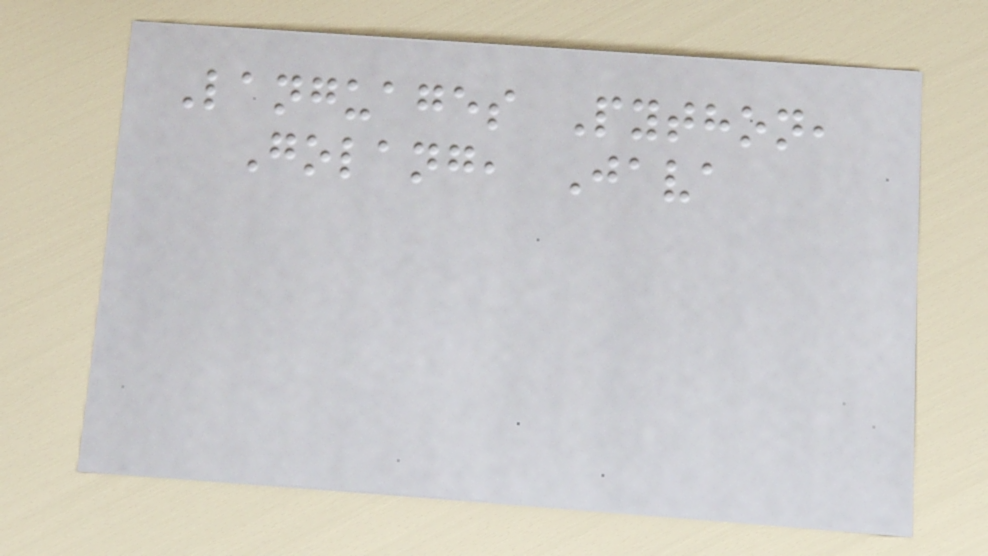Languages Python,
Golang, Java
